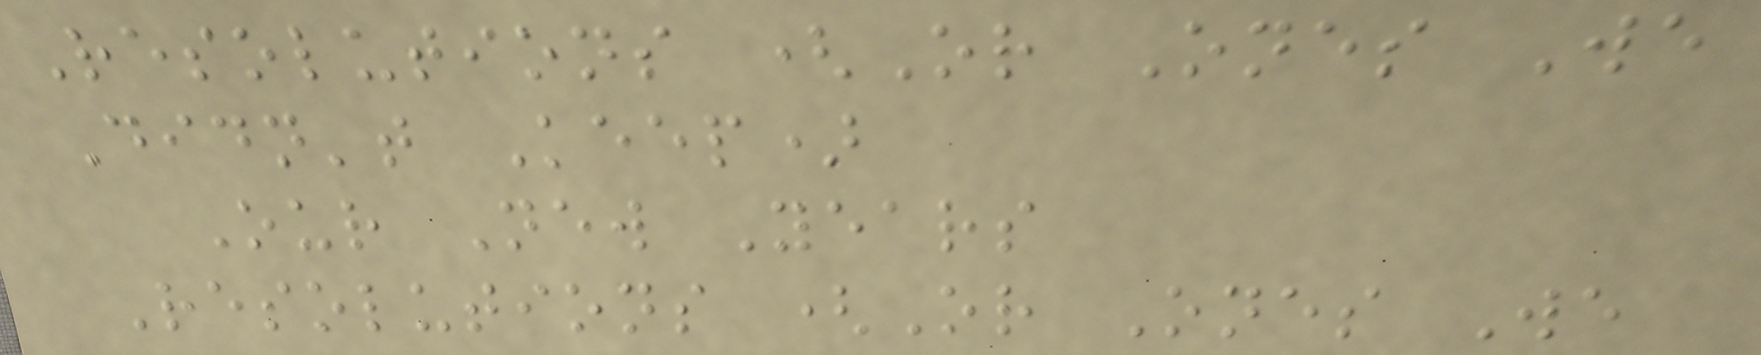Resolutions (Or Ones We
Didn't Keep)
Our New Years
Resolutions (Or Ones We
